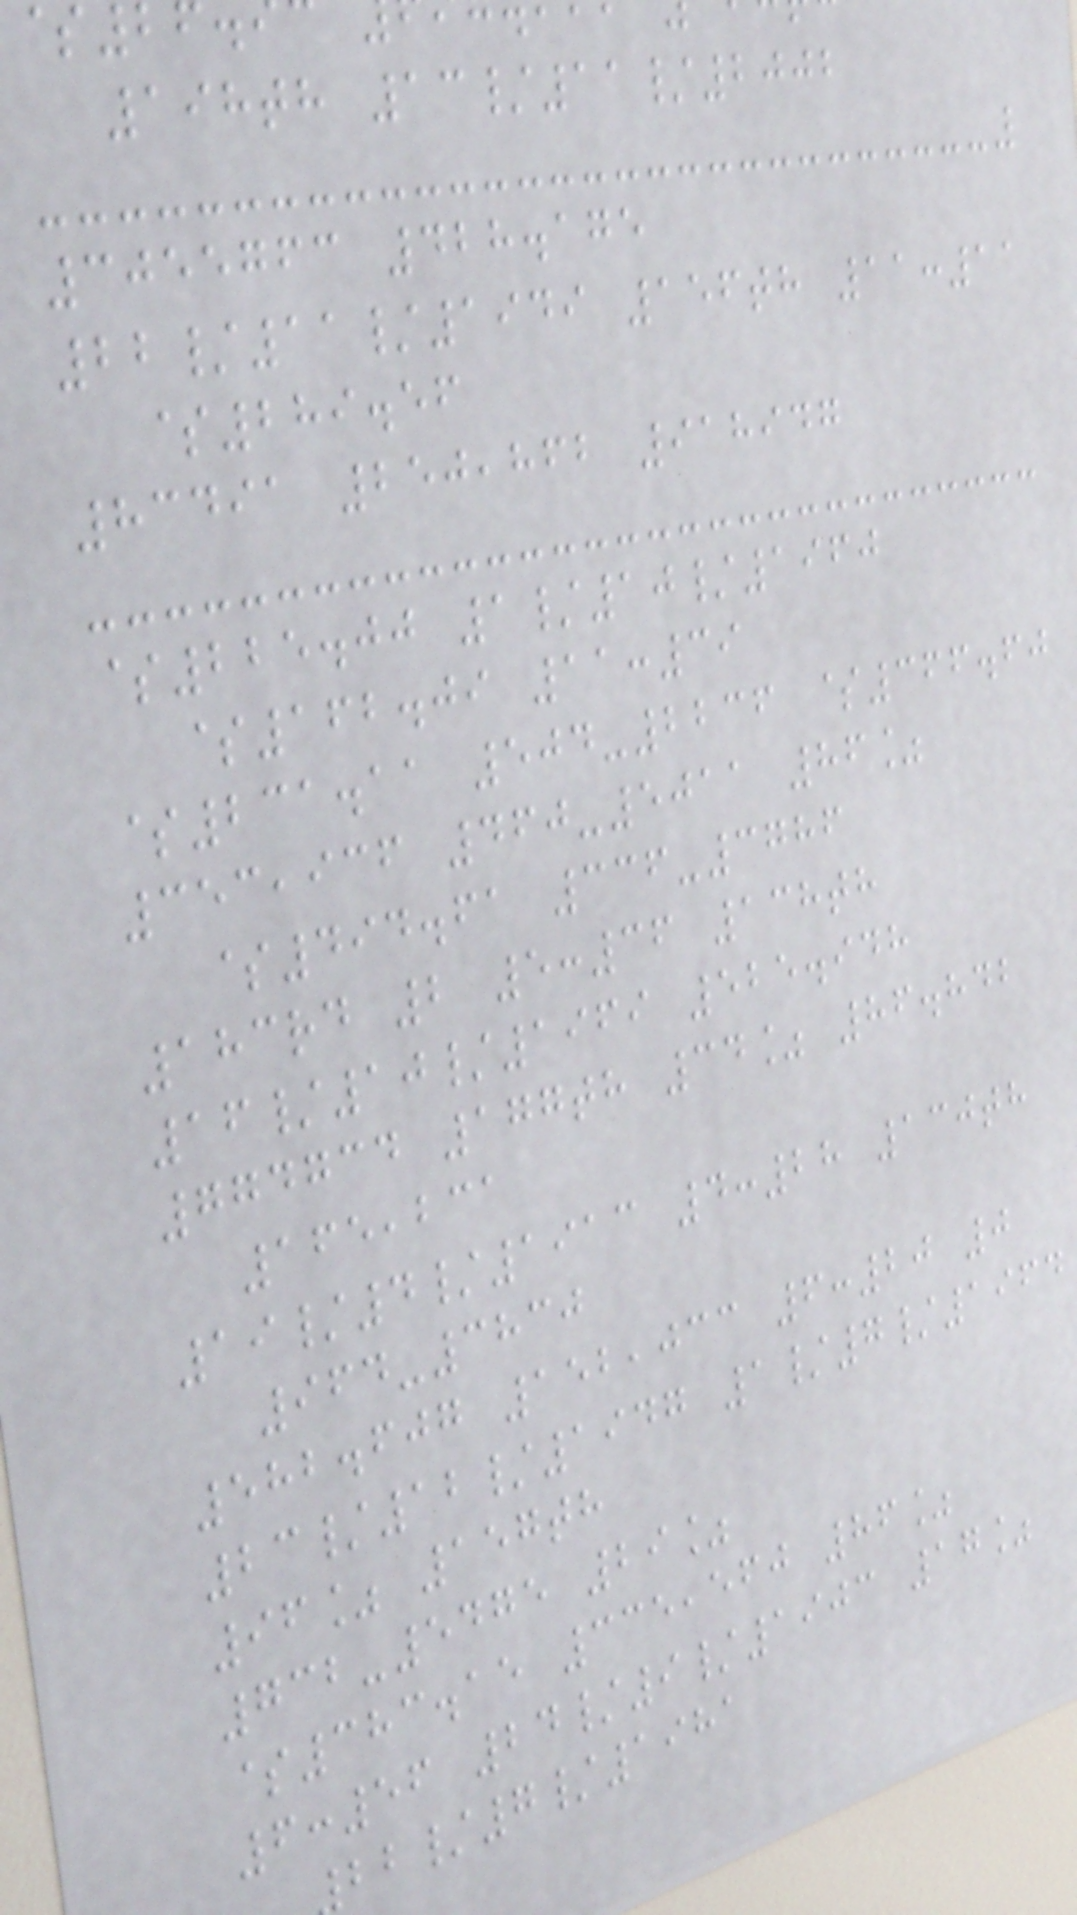198th 13/11/2002
3055763 428.175
22/11/1949 156th 11:11
$289.56
83491 250,862 918947
$225.00 1/10/1960
$162.09 11:39
$231.11 504-2236 $366.60
353,936 460-5011 86%
$494.61 336-3786
183rd 2 5:36 138th
16/10/1969 525.948
774734 177th 34% 86.842
165,231
19/4/1913 4:28 130th
964-3830
582.607 152,033 6:20 0
23/12/1947 1/7/1964
96% 157th
732-5475 29%
$383.15 335,560 86%
6:56 24/9/1903 17%
/7/1981
